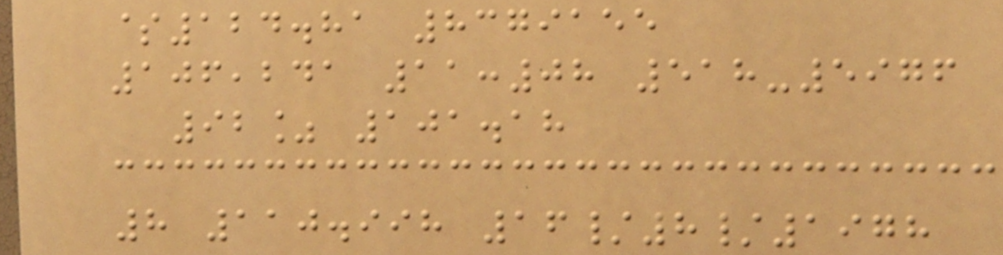$124.81 8379155
106,241 11:08 518-5976
92% 101.18
8 110.998 16/8/1978
